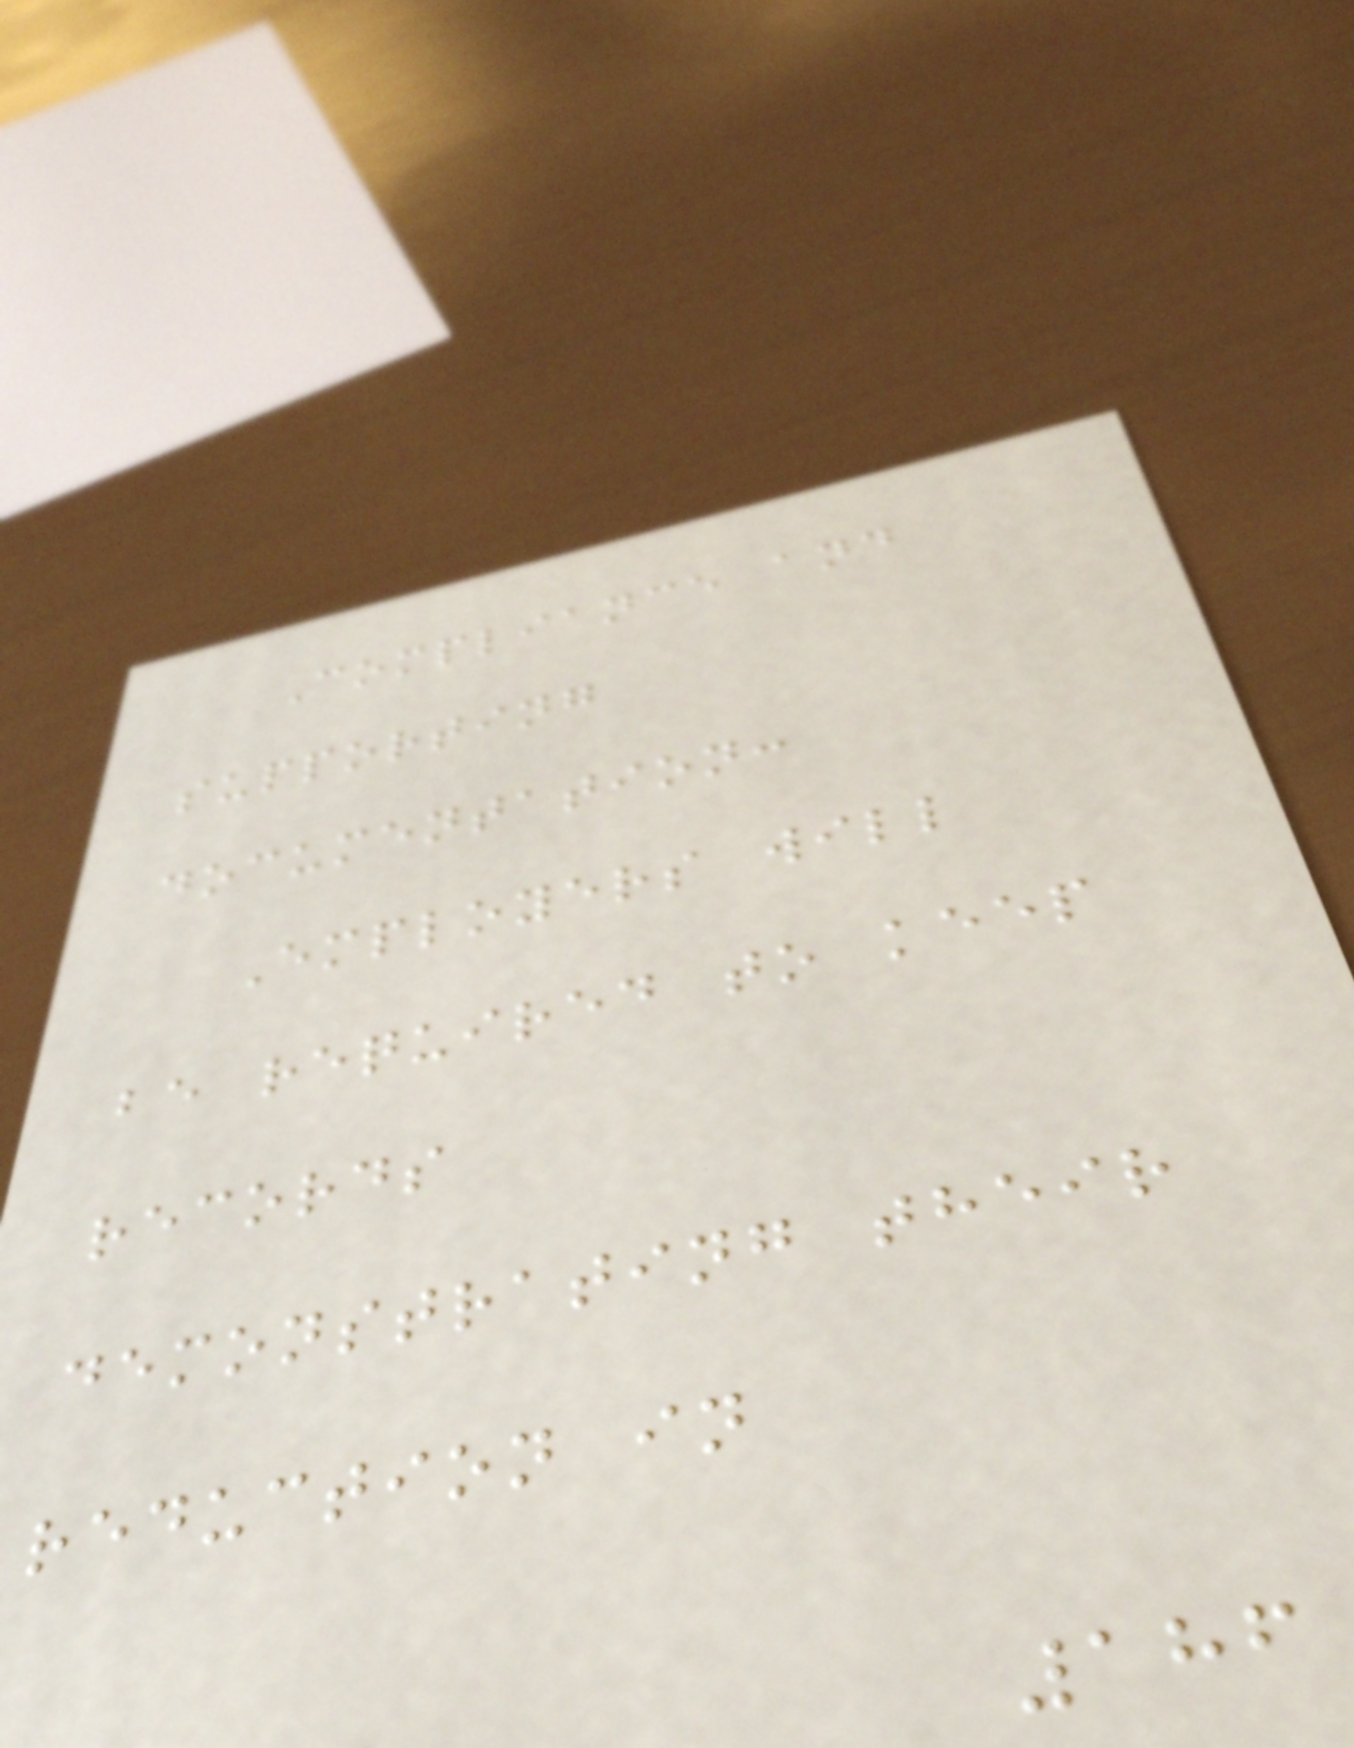Compliance and
supporting
documentation:
Employers will
be required to keep
records
demonstrating their
reduction in
186
